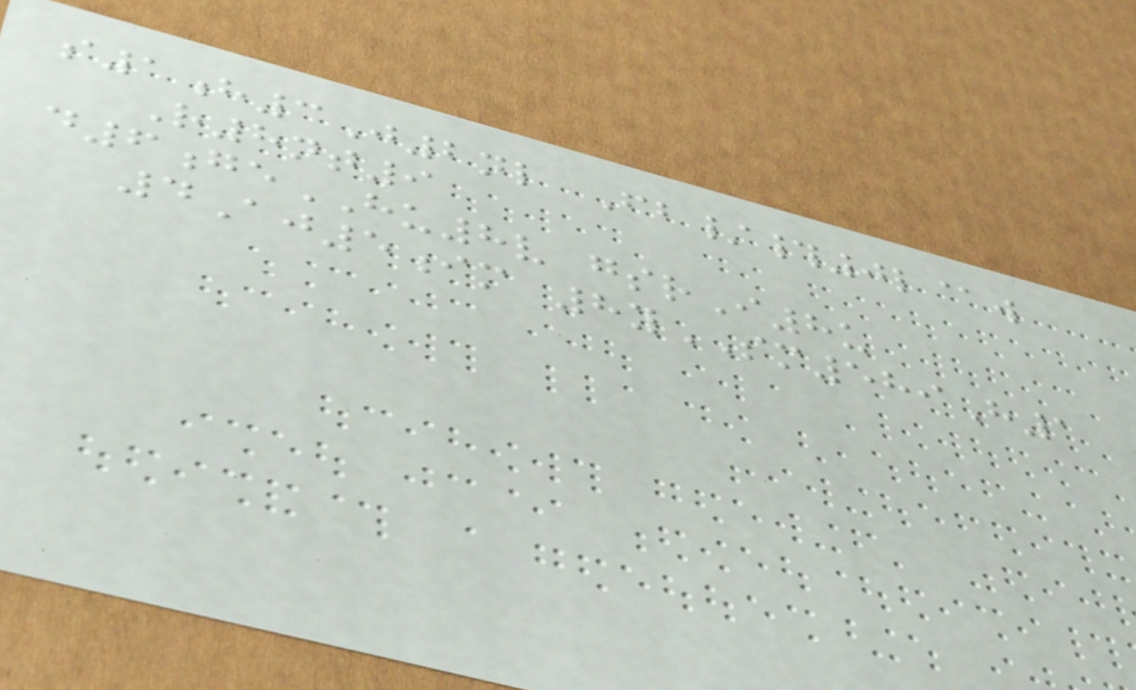s1h3J2nl Fb/#0l@w
R8nt9
d6geHU8v gsrI8u
4Aj5im 8ySM589H1
